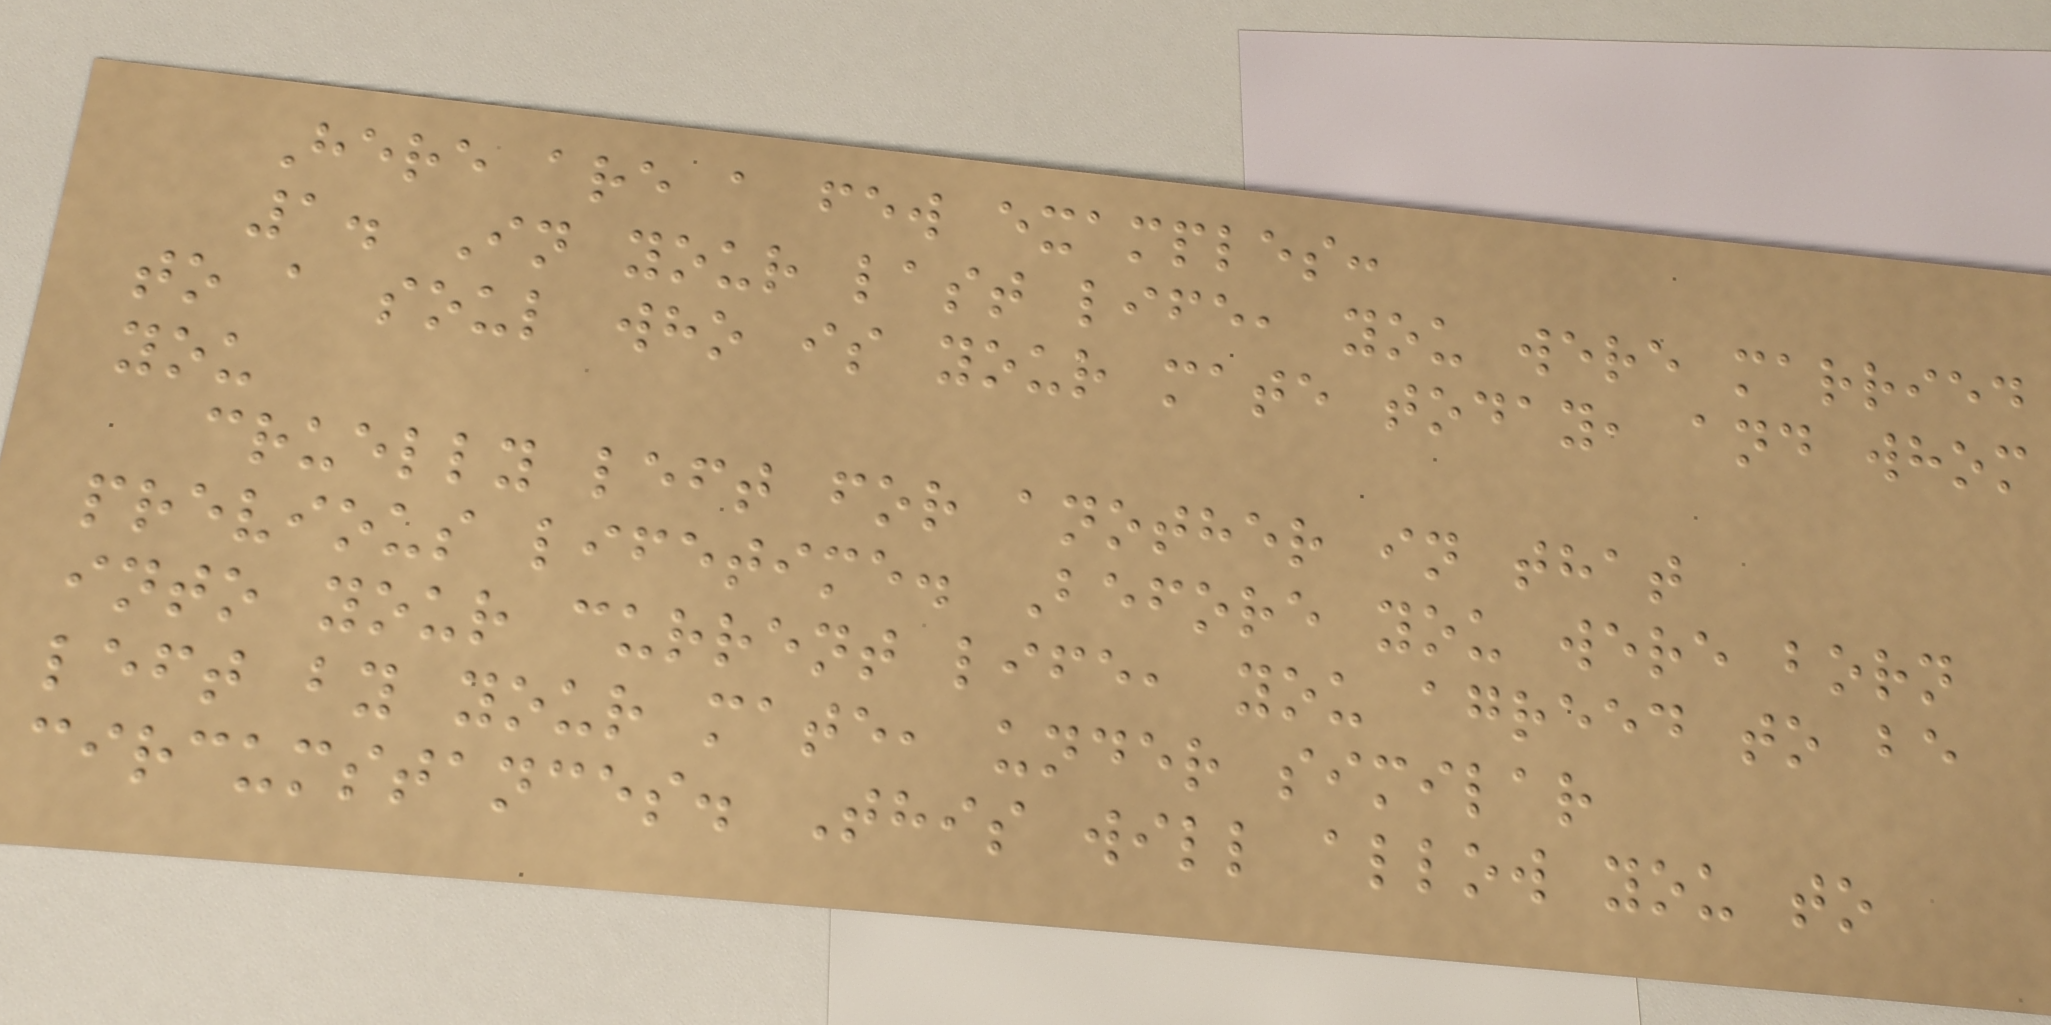Here are a few examples:
1. In your last life, you were married
to a soul who is your mate today, and whom
you
cruelly left for another in that
previous lifetime. Before you were born
into your current life, you agreed to be
left by your mate, under similar
circumstances. This will allow you to
